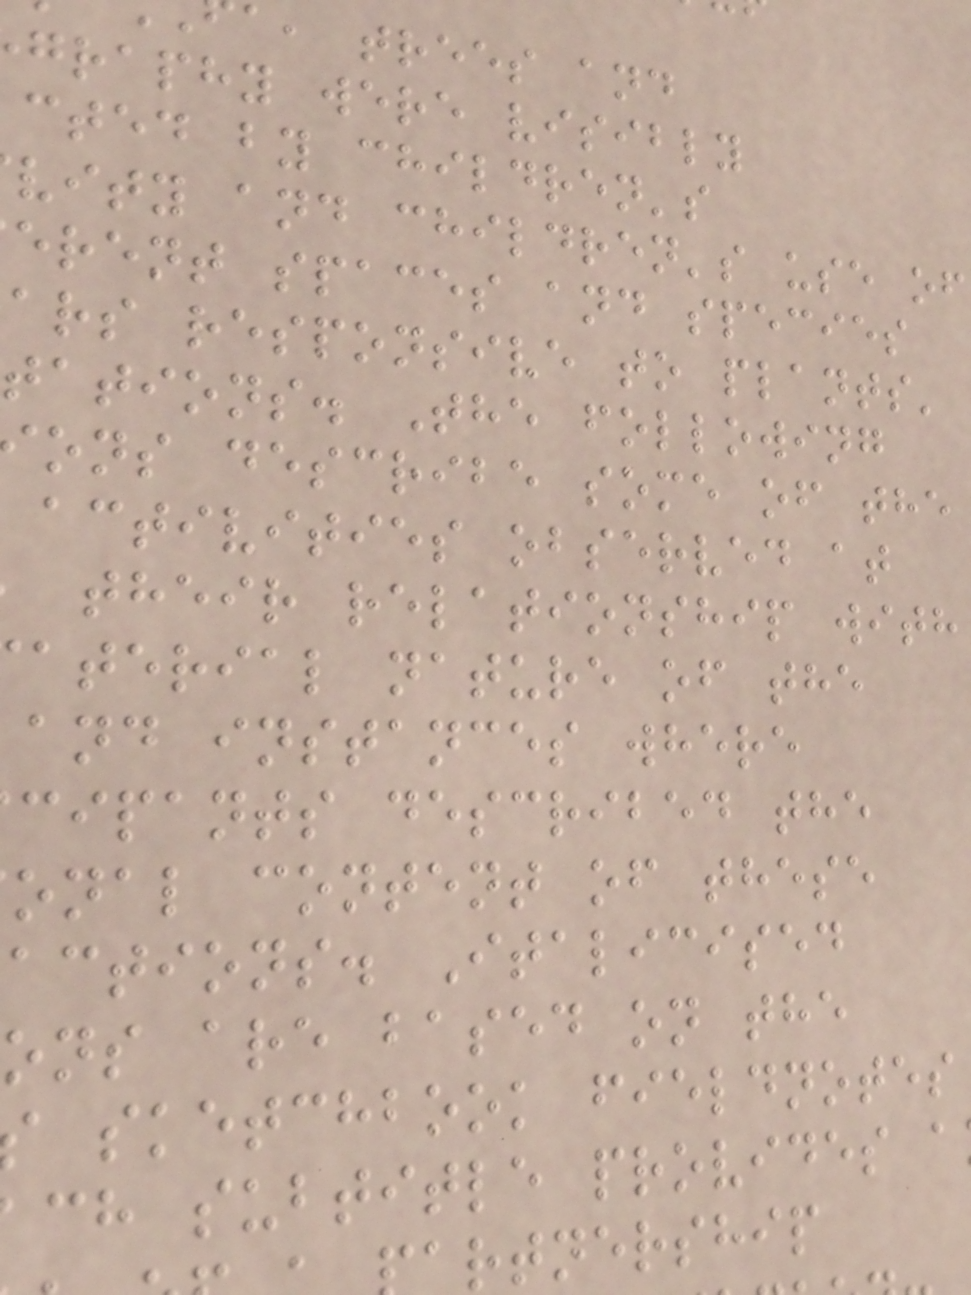a, trees and
graphy were visibly
cted by children's
vity and children's use of
erent spaces and species
ars responsive to plants'
tations. The following
ons describe some of the
activities observed at
their relationship with
aterial nature of the
and instances where
cipants described the
onal content of these
actions. Italicised
ons are based on the
sketchbook fieldnotes
ch subtitle provides a
rtnership
